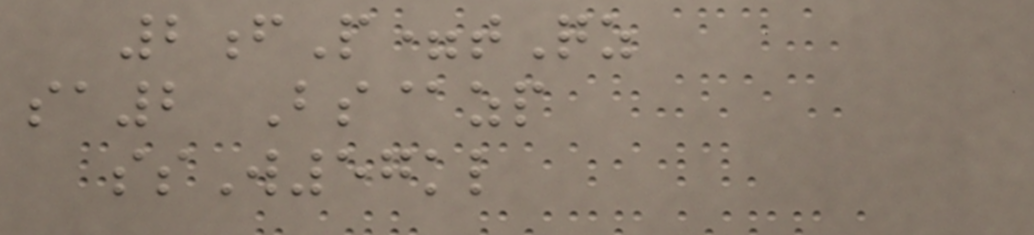2fP=tQz
sa2 Bs@zp
ssW57kl
